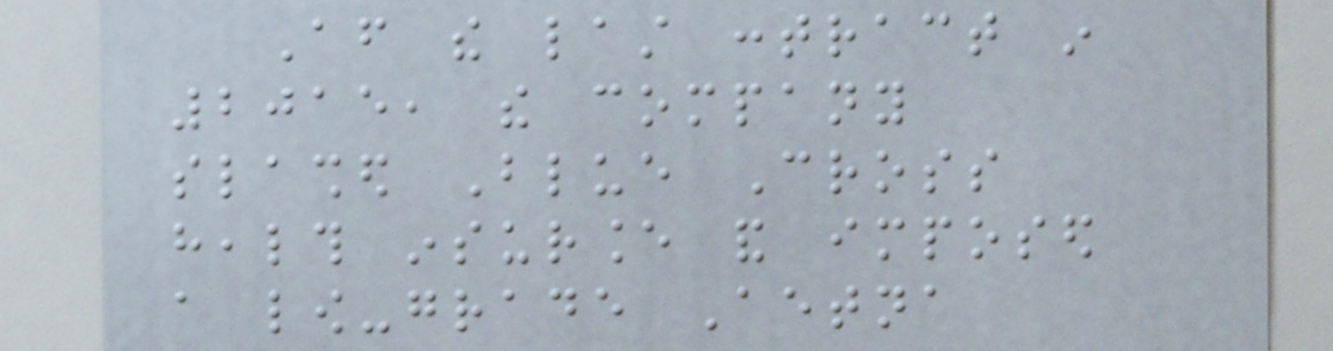After the last contract in
2015, the company
slashed Blue Cross
health insurance and imposed
a low-grade Aetna
